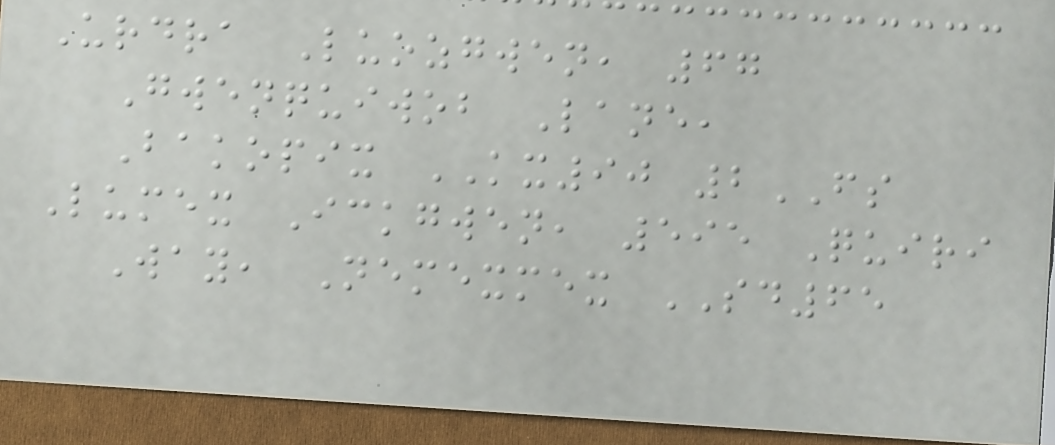Urdra Luozgwen, 67
Gwenquiwob Lane,
Bakopix KX90 2FS
Lumex Ickgwen, 595 Quiri
Way, Nemexmex SD65
